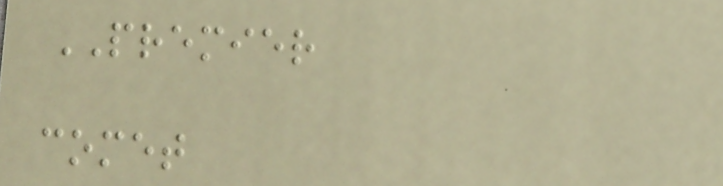PREMIER
comet
